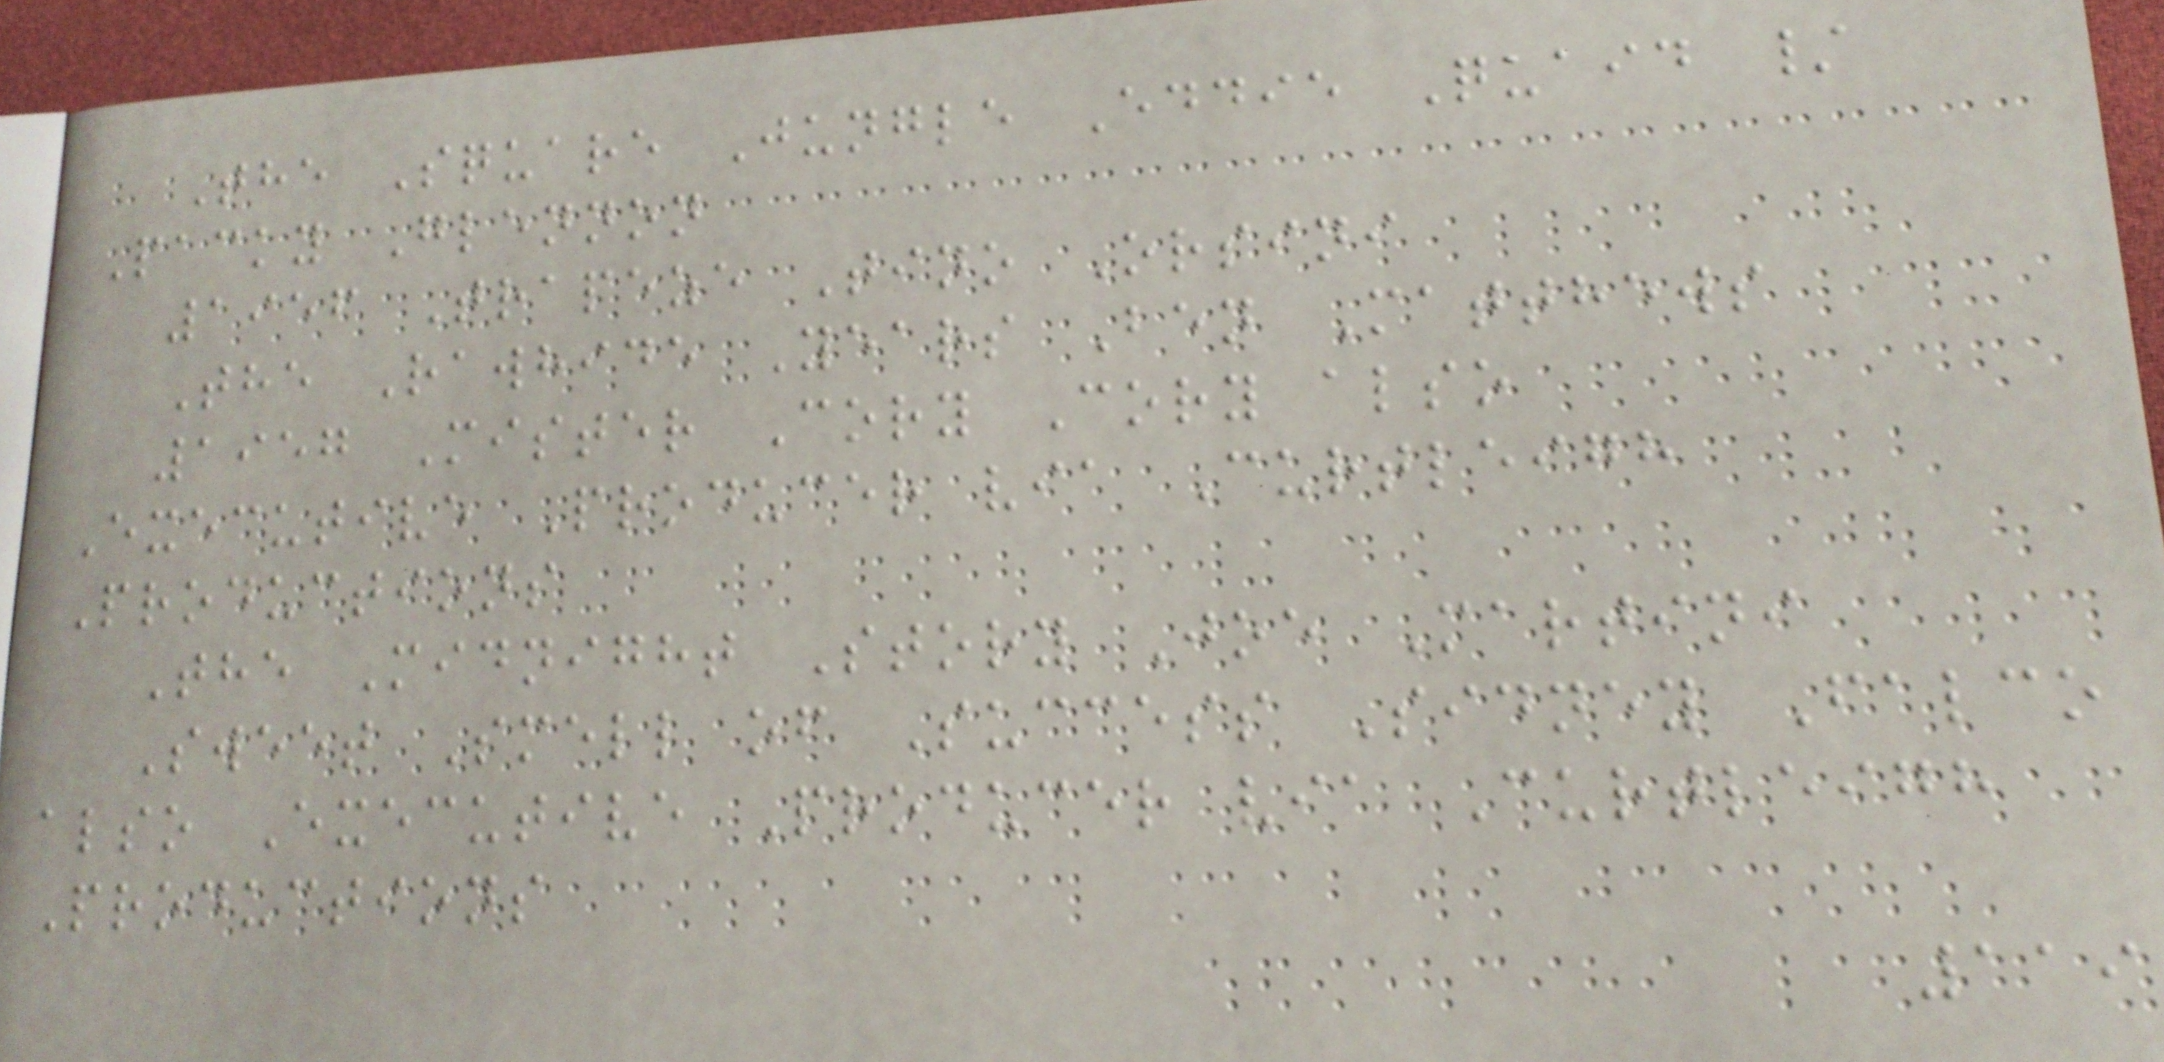The Square Jungle Eddie Quaid /
Packy Glennon
1956 Trapeze Tino Orsini
The Rawhide Years Ben Matthews
1957 Mister Cory Cory also
Executive Producer via Curtleigh
Productions
The Midnight Story Joe Martini
Sweet Smell of Success Sidney Falco
also Executive Producer via Curtleigh
Productions
119
